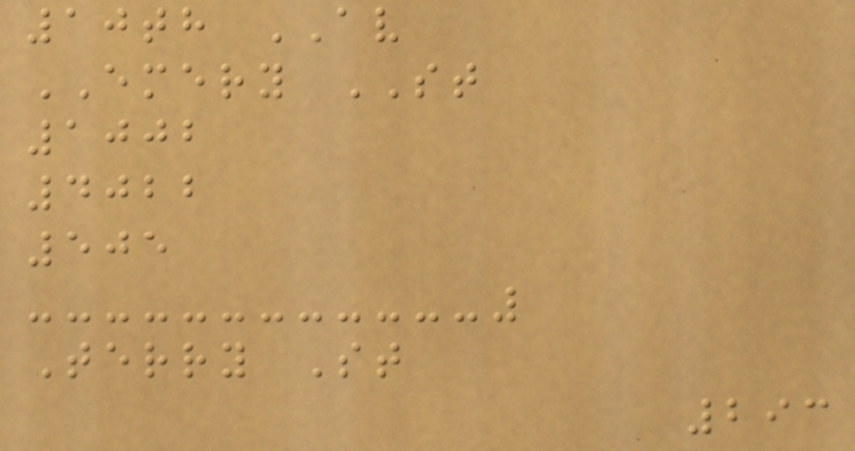10th AV
EMERY ST
1002
4022
505
Terry St
293
